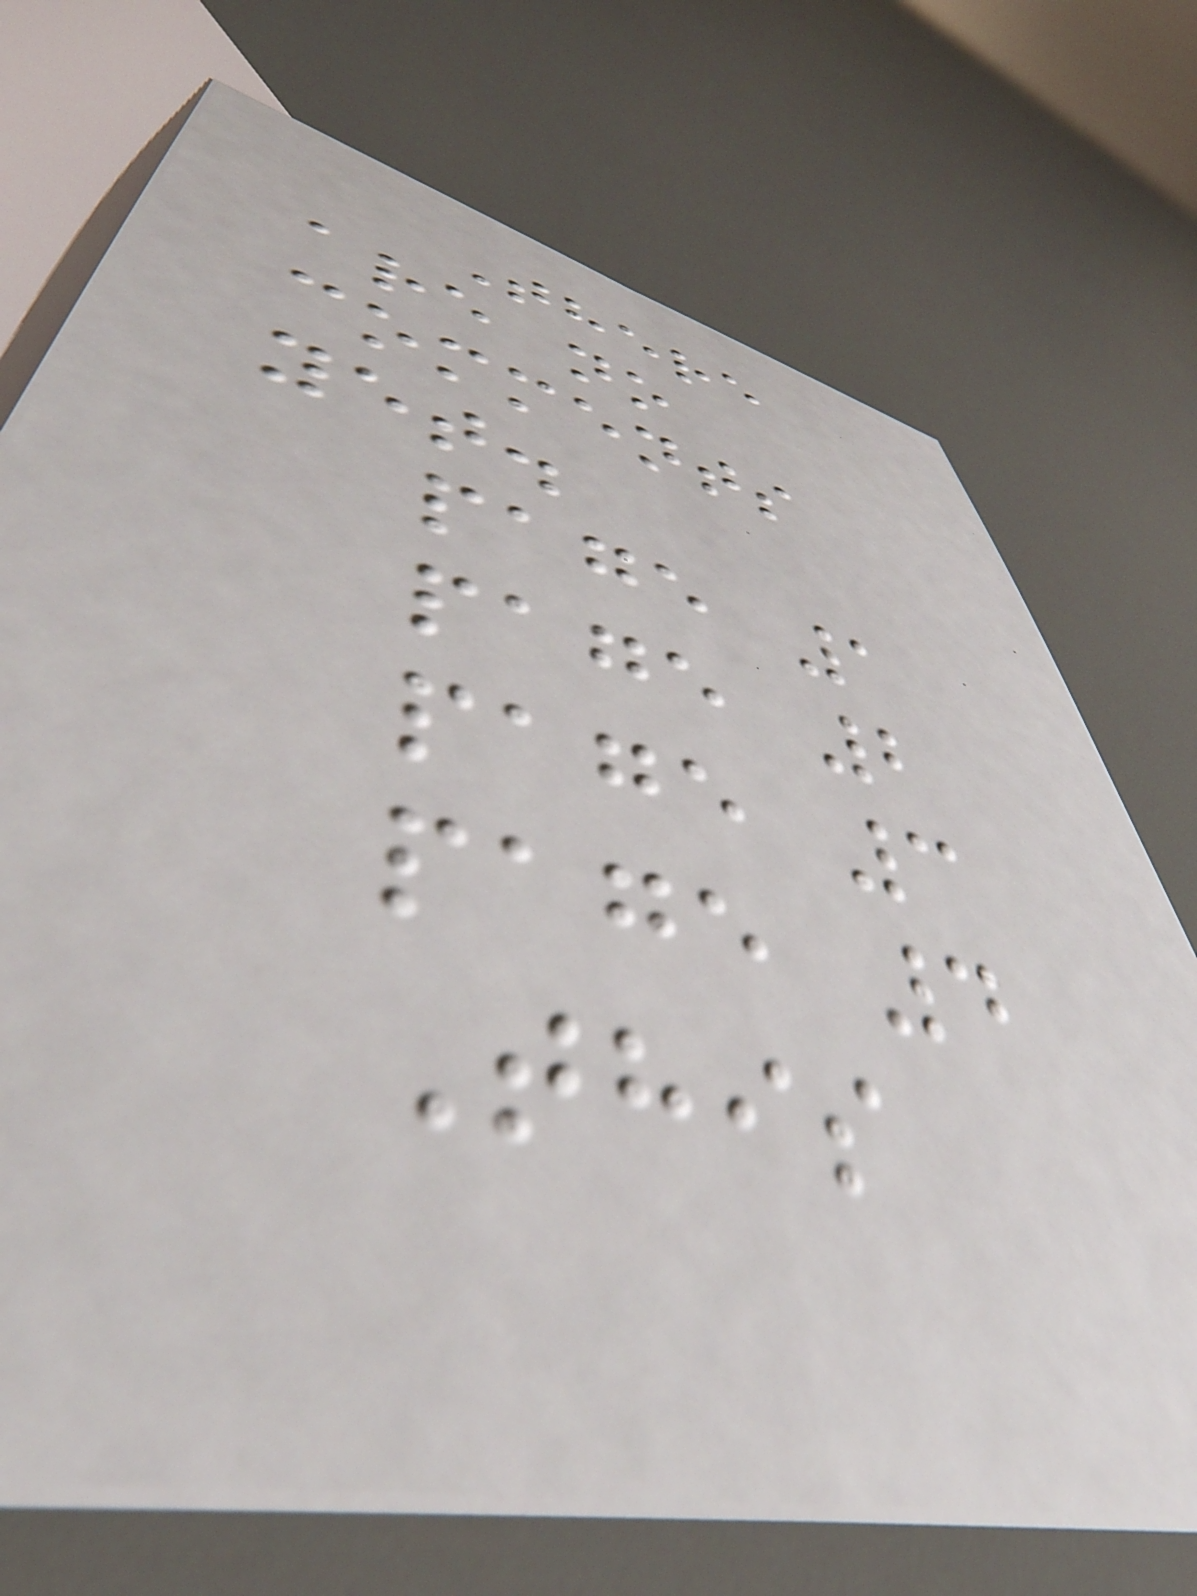There
are no
comments
yet.
page 1
page 2
page 3
page 4
This
